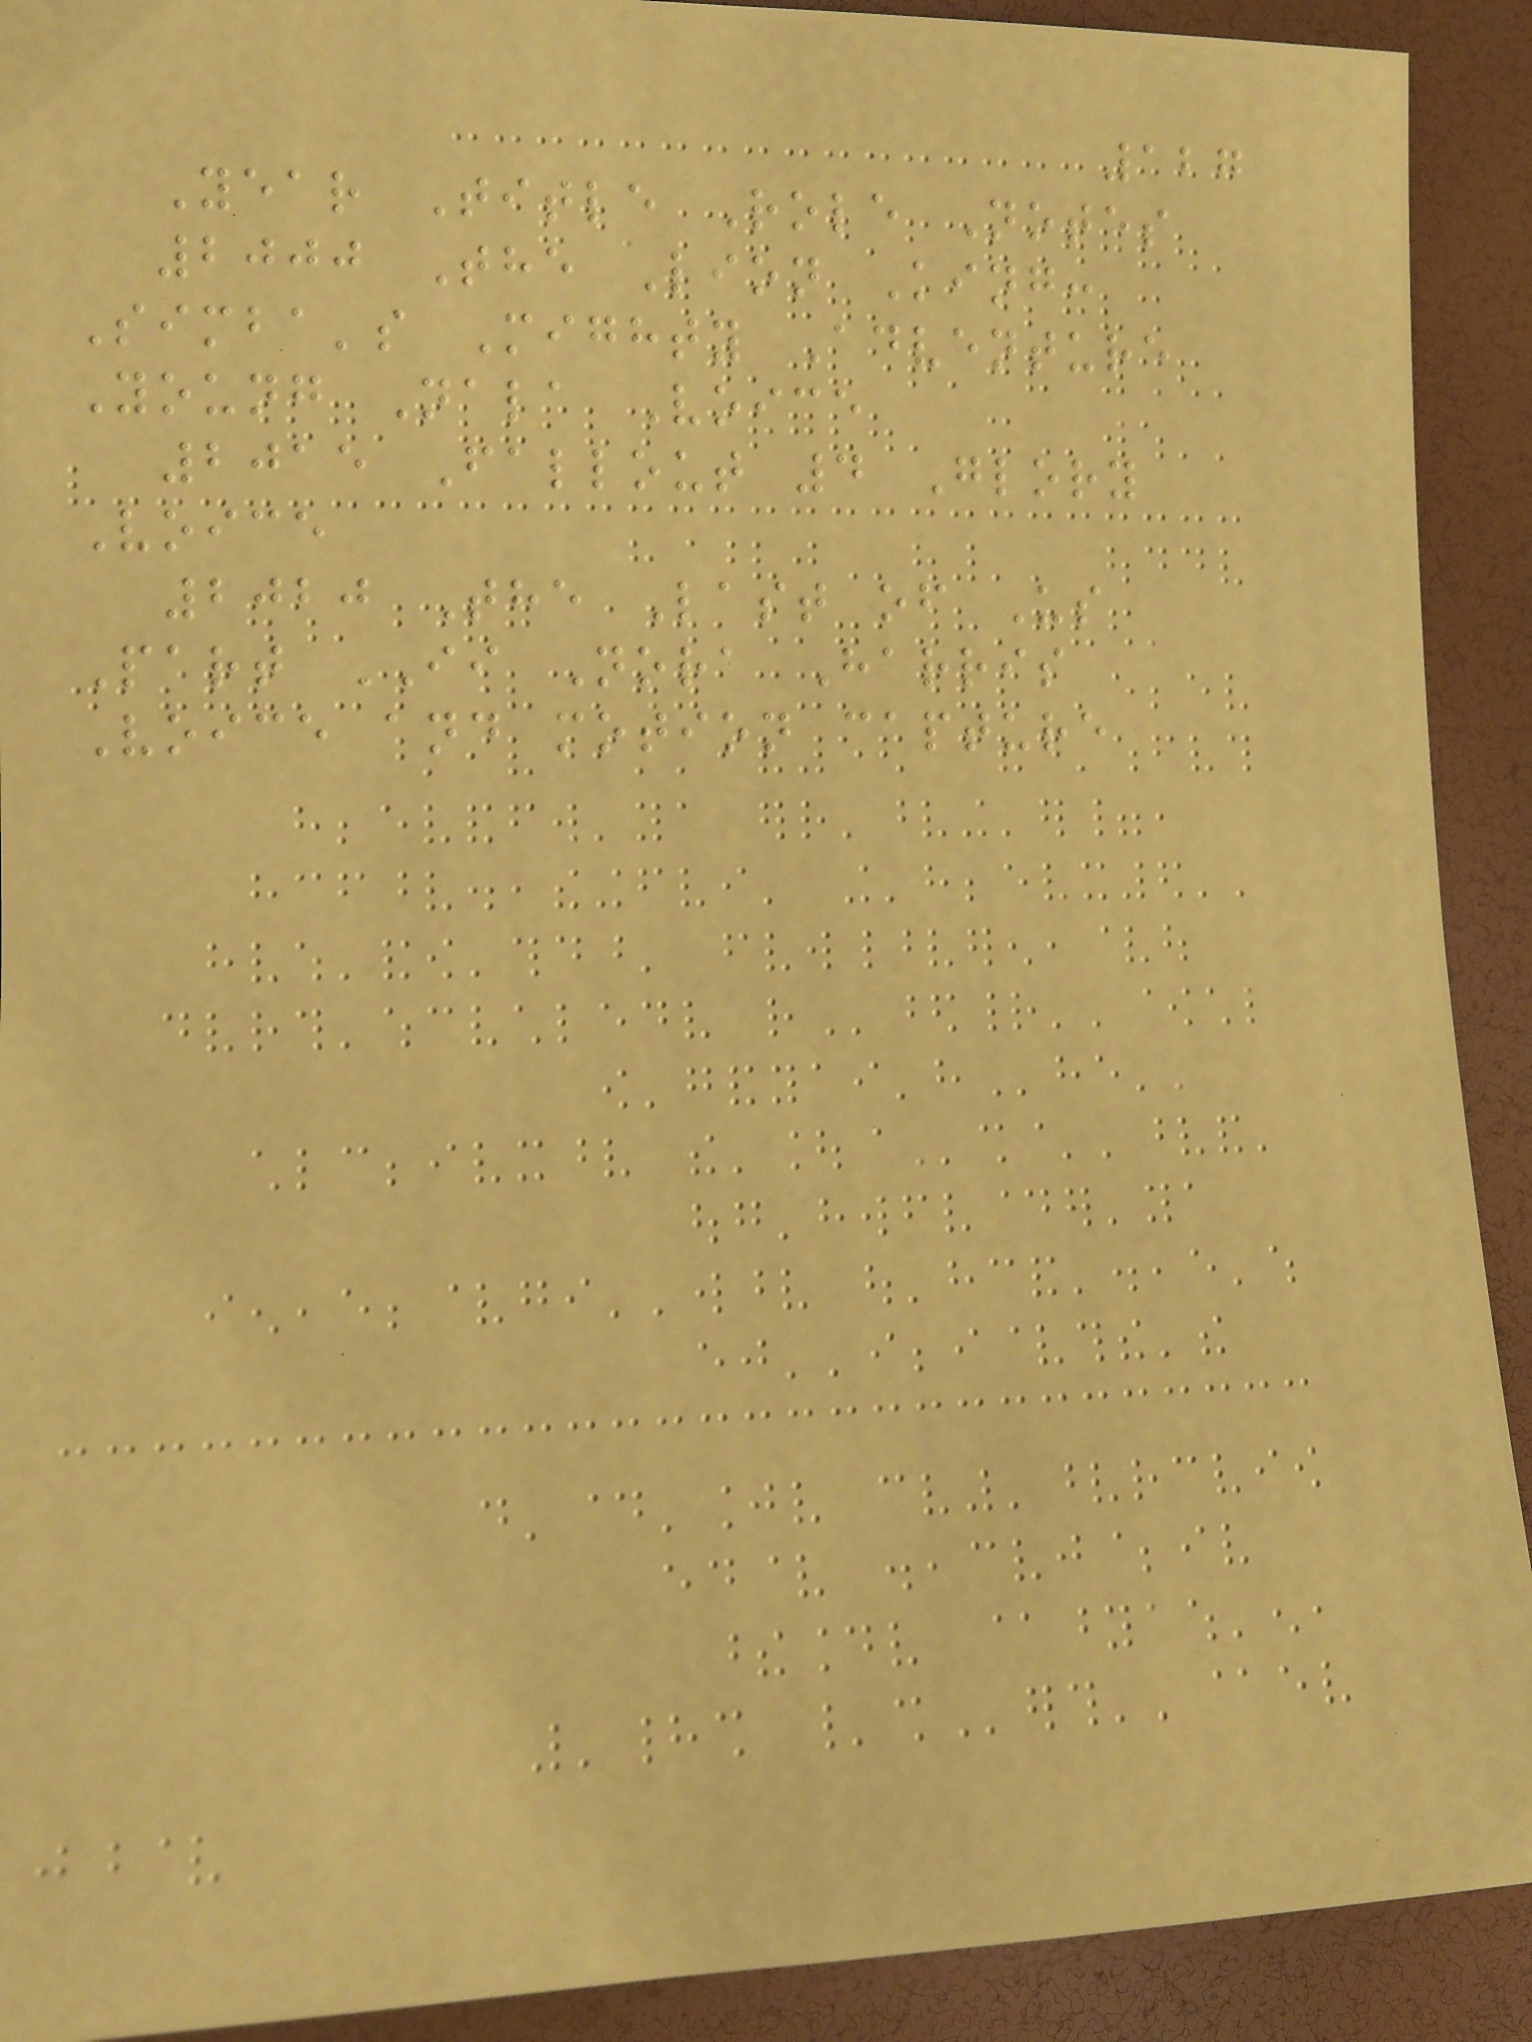127
Year Title Role Notes
2000 The Lion King:
Simba's Mighty Adventure
Young Nala Voice
2015 Fallout 4 Glory
Voice
2020 The Last of Us
Part II Nora Harris
Voice and motion capture
